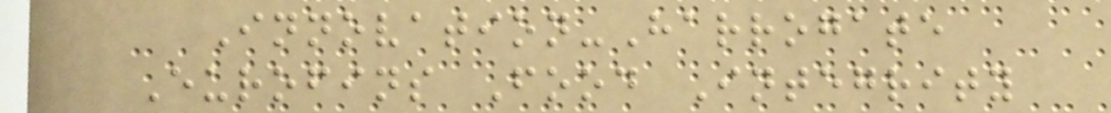Innovation-Harrogate
Eurofins Food Integrity
